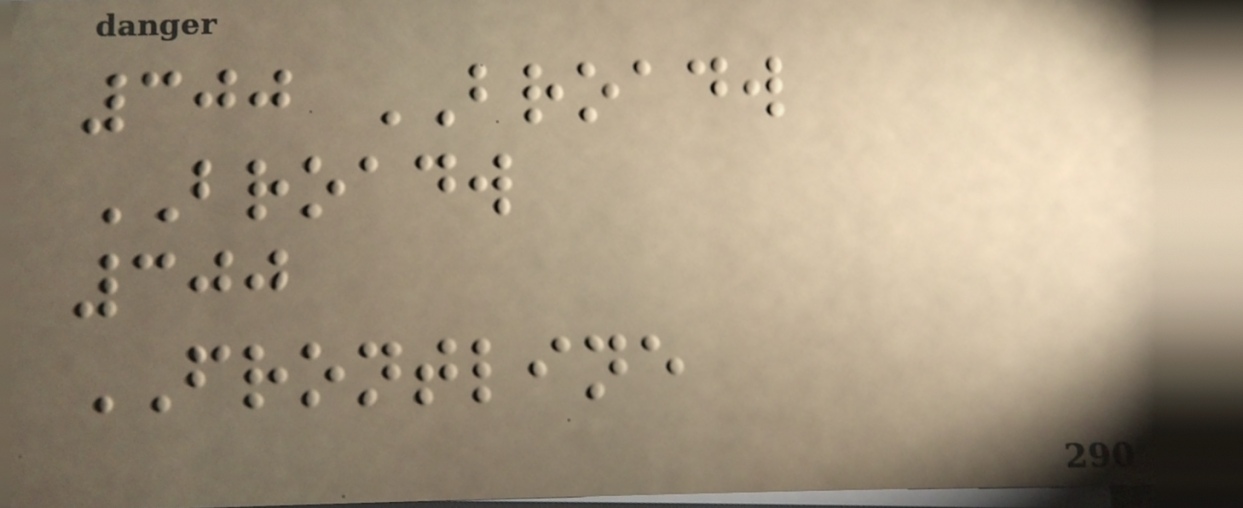300 BROADW
BROADW
300
FRONTLINE
